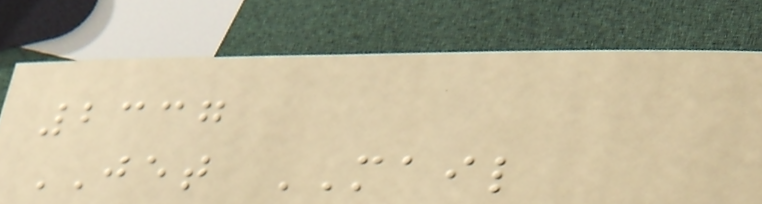2337
JET MAIL
